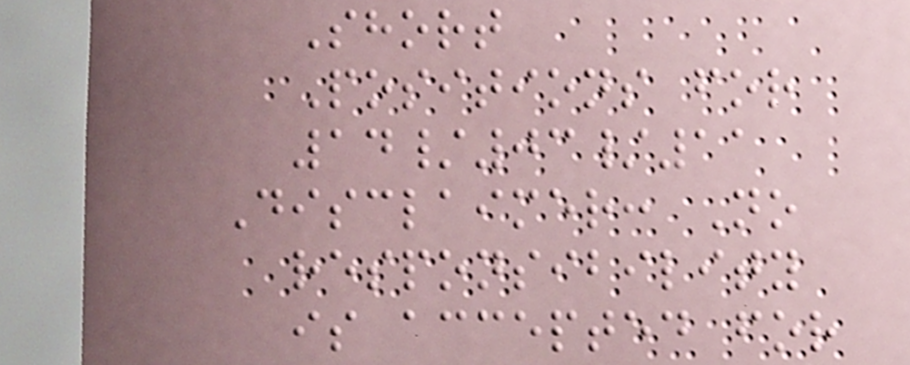Short
Positions for
14/03/11
Disclaimer: No
responsibility
is accepted for
